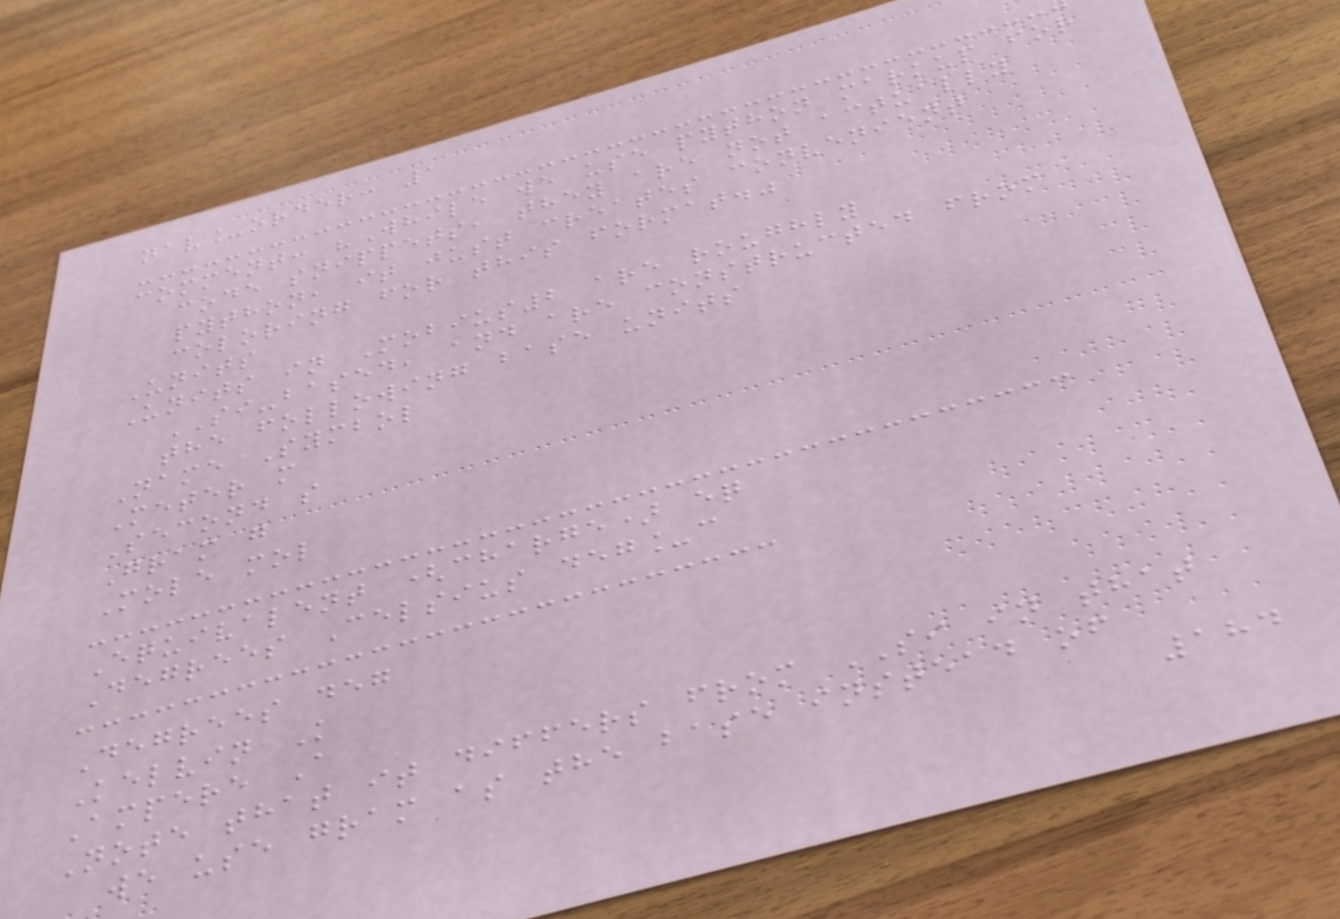nav_order: 1
comment: "While we use python markup for
code snippets, they are not actually
python, it just creates convenient
coloring for this format."
Units
Units in Mobius2 are roughly
SI-based, and are constructed from
the following base units
Name Symbol
Meter m
Second s
Gram g
Mole mol
Equivalent (charge) eq
Degrees Celsius deg_c
Degrees deg
Kelvin K
Ampere A
Note that it differs from SI in that
we use gram as the base instead of
184
